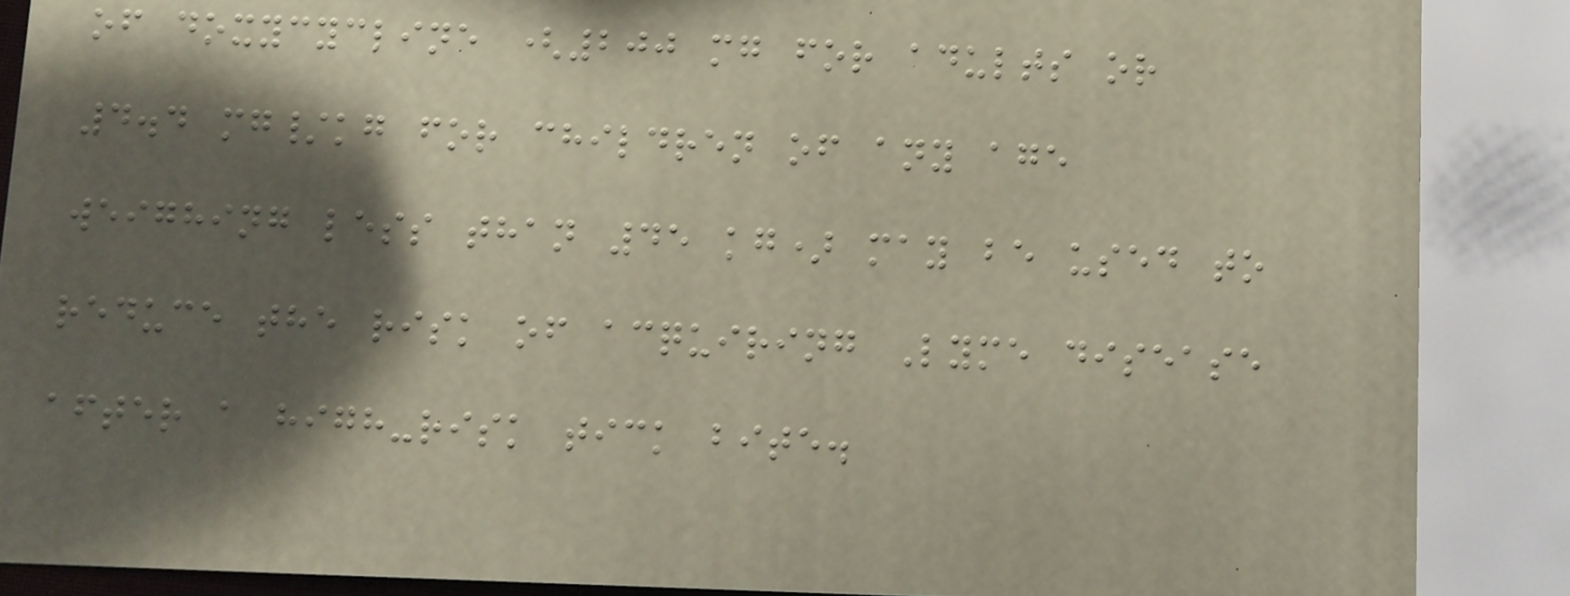of doxycycline (200 mg for adults or
4.4 mg/kg for children of any age
weighing less than 45 kg) may be used to
reduce the risk of acquiring Lyme disease
after a high-risk tick bite.
